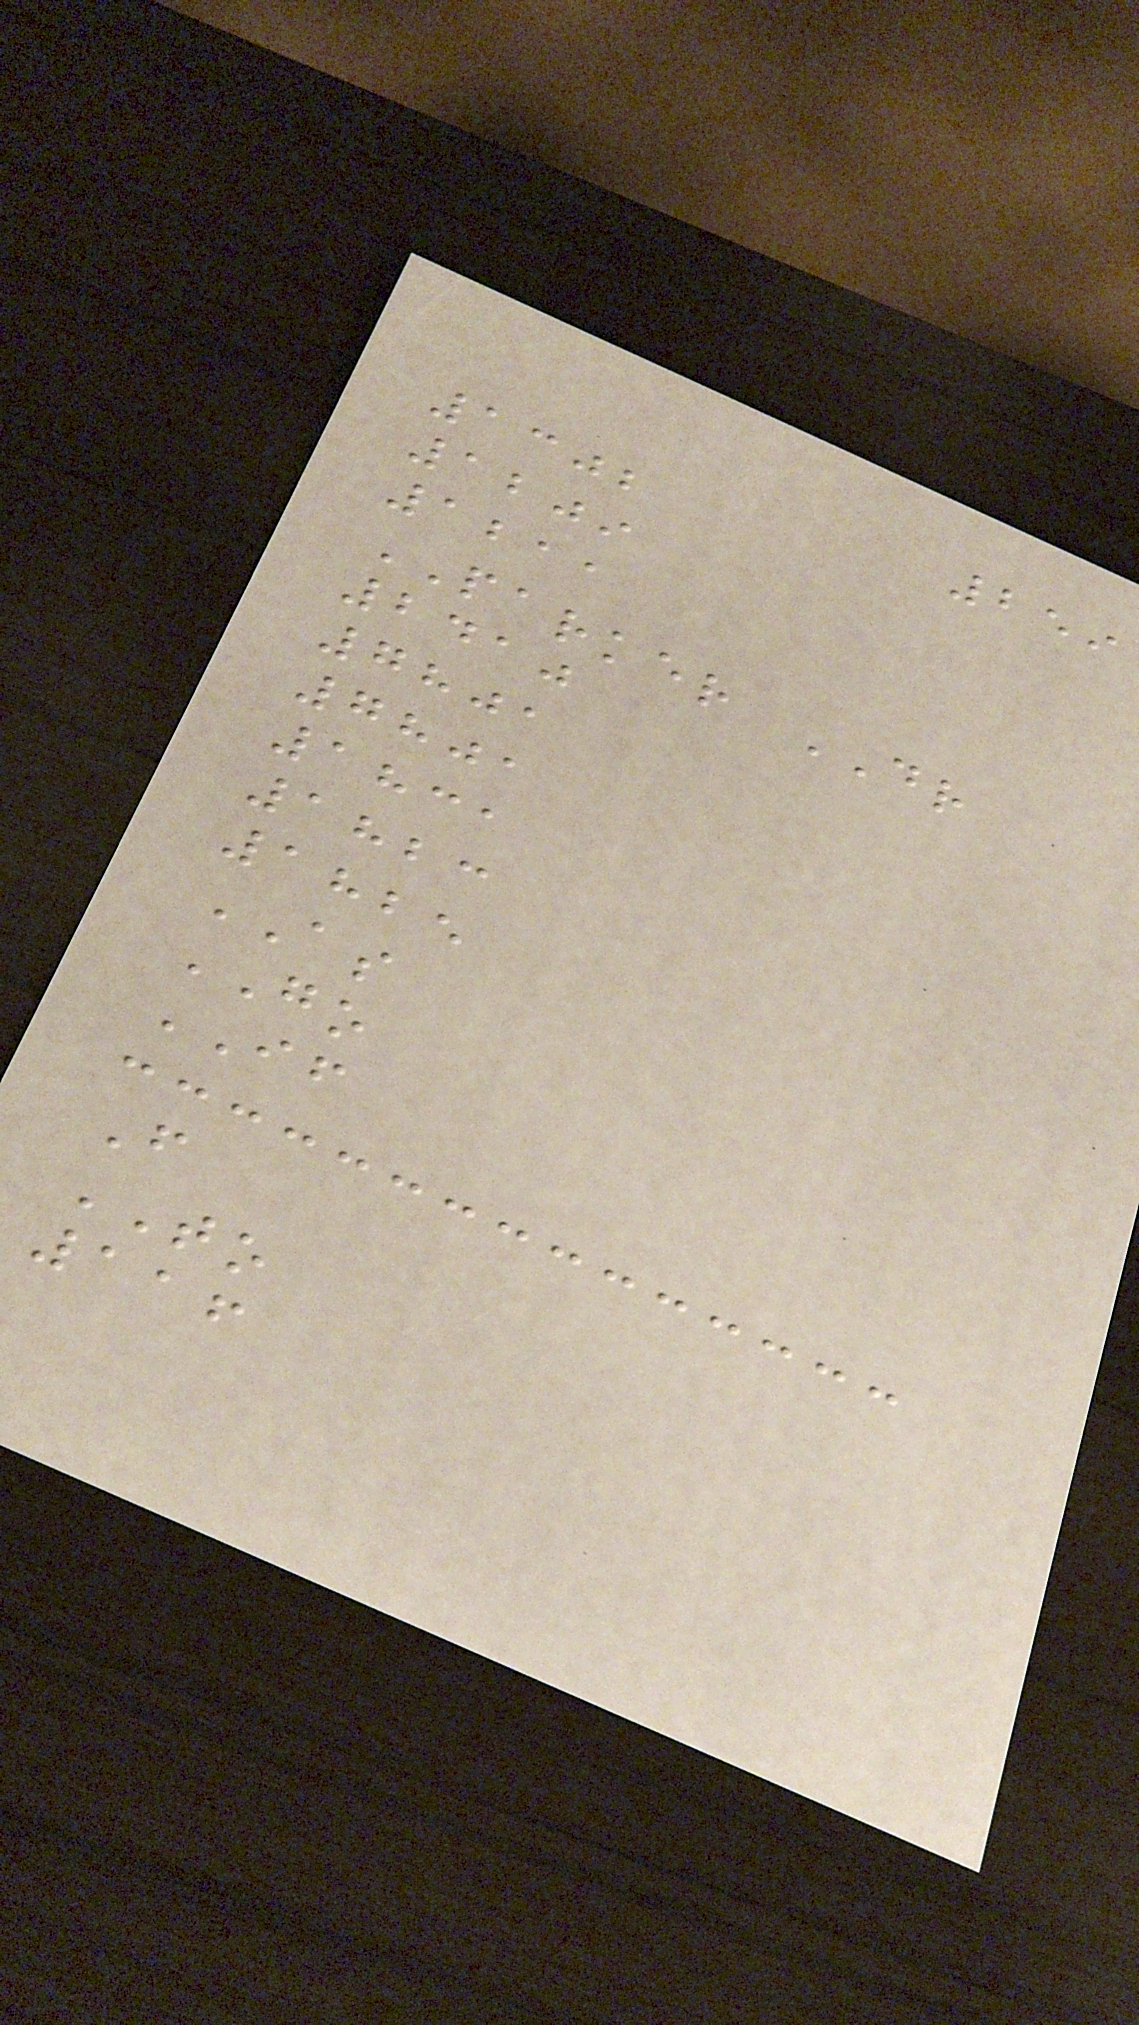259
1302
1209
1211
PARKER DR
2410
7801
7801
1831
1823
1825
AS
GO
IF
F
TO
116
